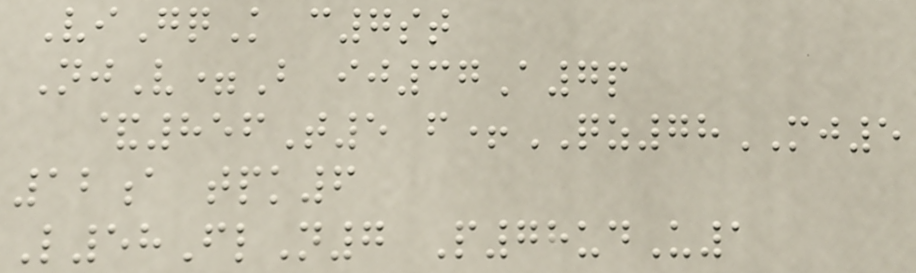ViGqK c7st
NjV=B ij37A7p
&856T5 f+QZ78MJ5
12a tpk6
L58FlN7 P78udU1
